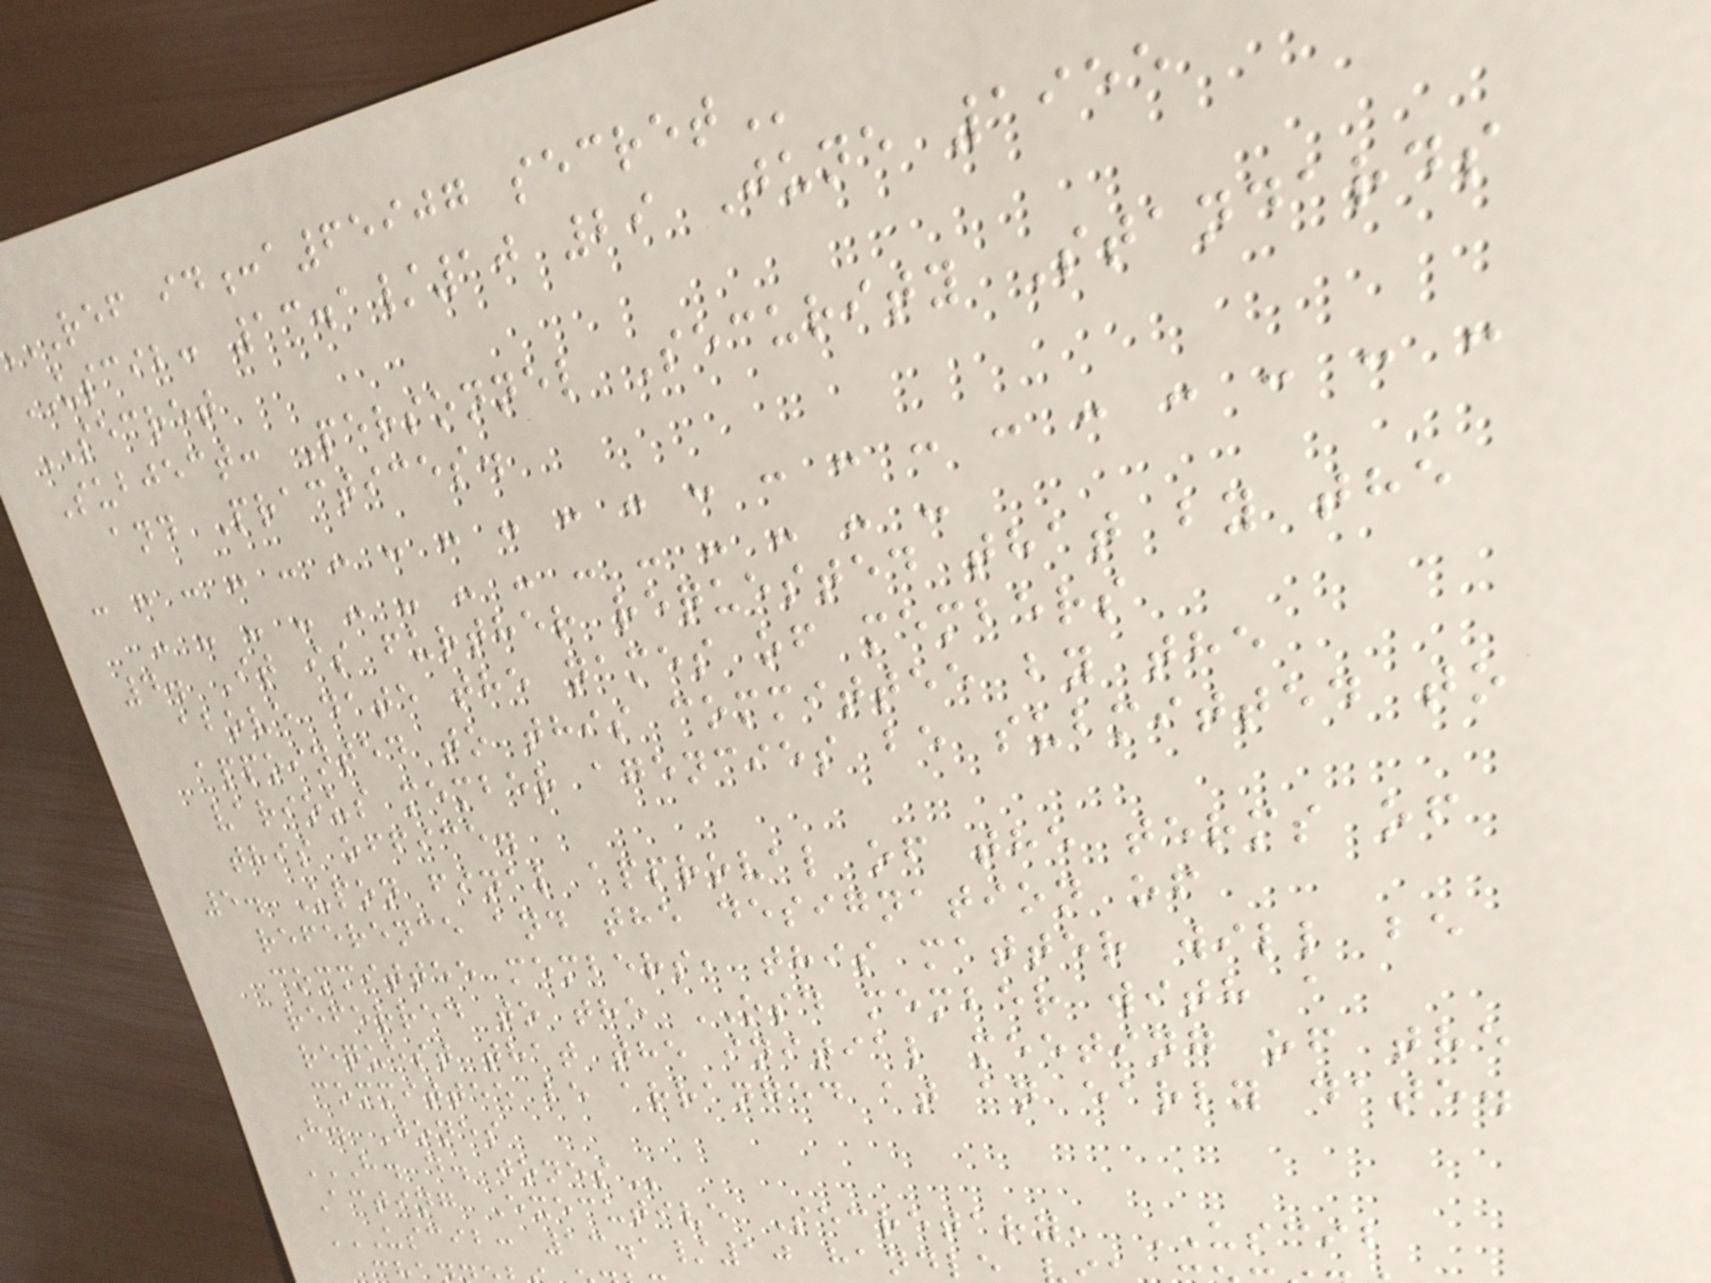REF id:a65907
USCIB: 13.1/10 29 June 1955
SECRET
Subject: Personnel Security Standards
and Practices.
- - - - - - - - - - - - - - - - - - - - -
- - - - - - - - - - - - - -
4. It is further requested that by the
above date the names of members
appointed to this committee by the
various member agencies be submitted to
this office.
5. Upon final approval of the terms of
reference and the designation of
committee members, this matter will be
referred to the OSD member with a
request that the initial meeting of the
committee be arranged at an early date.
H. Jones
H. D. JONES
Acting Executive Secretary, USCIB
